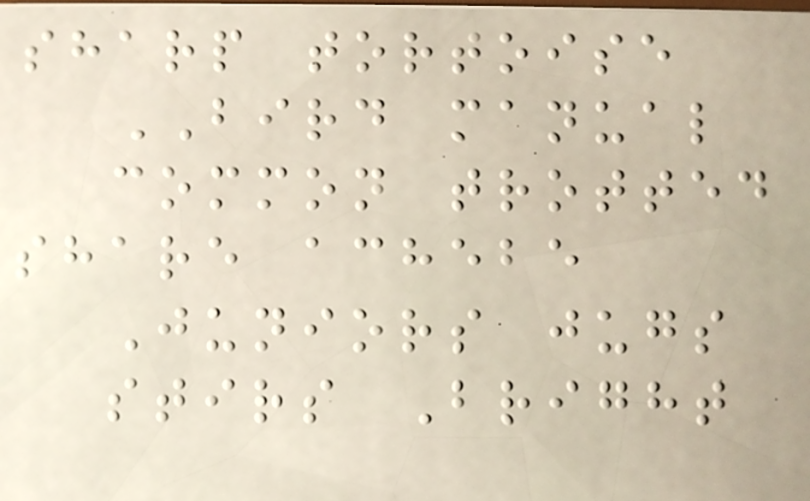sharp tortoise
BIRD manual
common trotted
share achebe
Juniors jugs
stirs Bright
